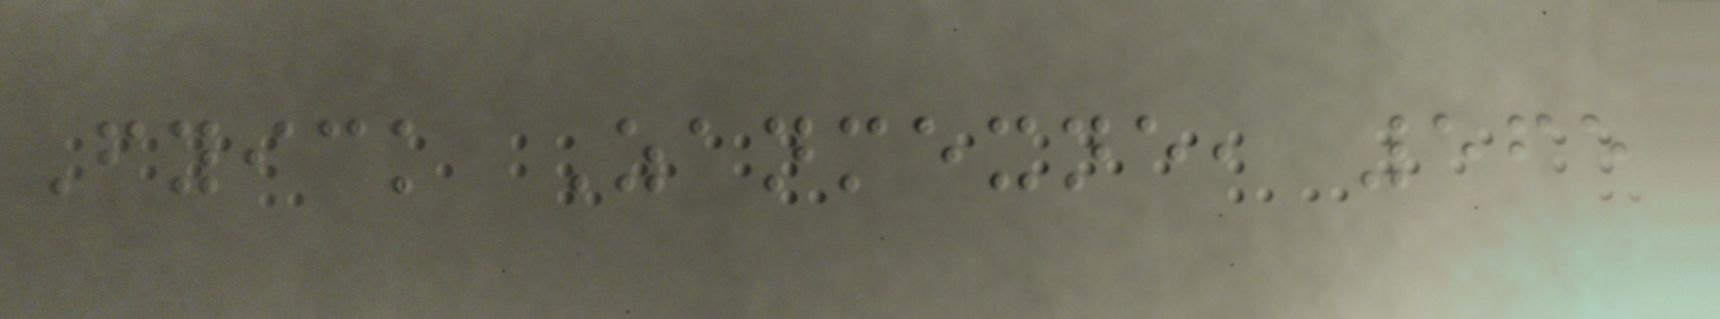Fyick Zanmexne, 565
